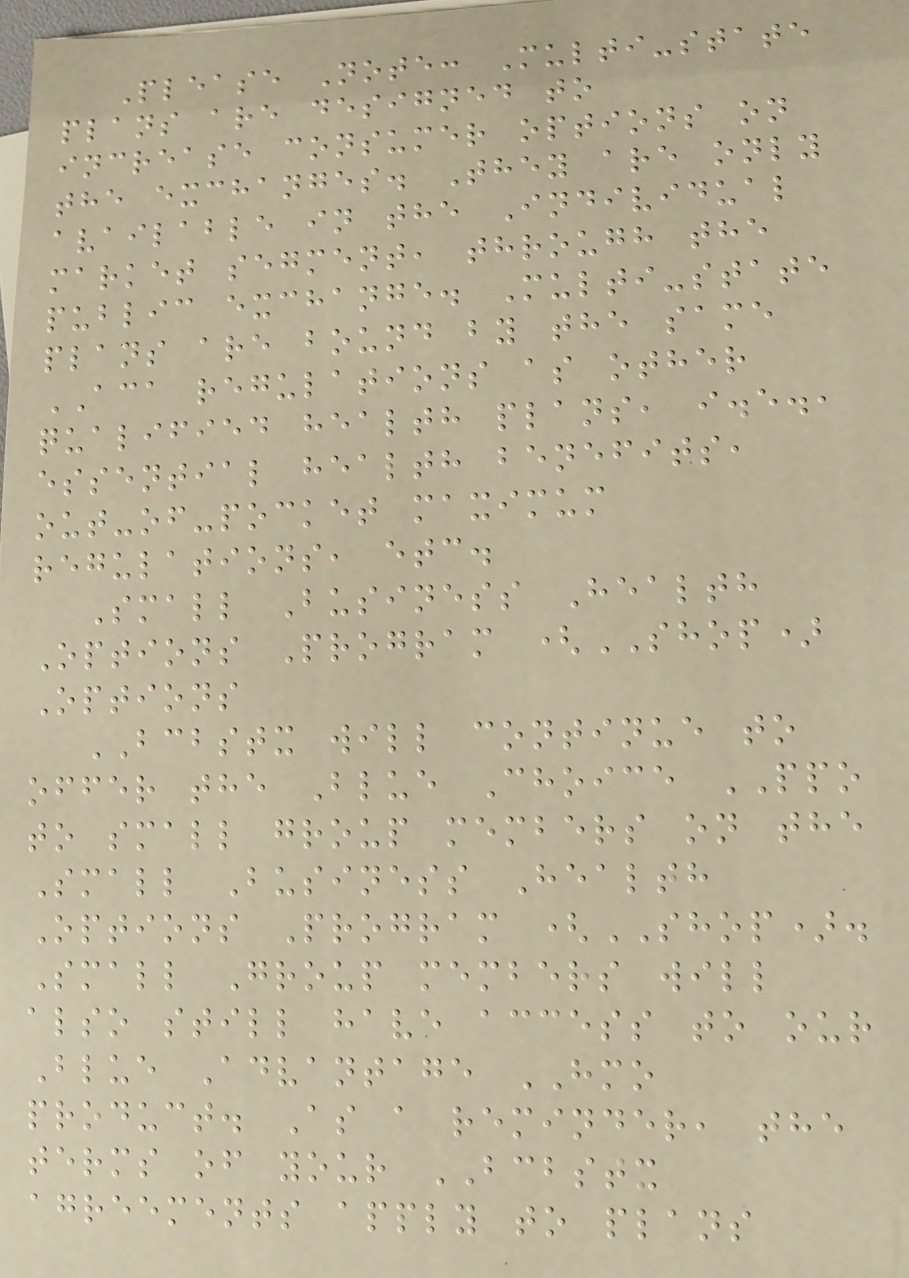Please Note: Multi-state
plans are designed to
increase consumer options on
the exchanges. They are only
available in the Individual
market segment, through the
public exchange. Multi-state
plans are bound by the same
ACA regulations as other
qualified health plans, i.e.,
essential health benefits,
out-of-pocket maximum
regulations, etc.
Small Business Health
Options Program (SHOP)
Options
BCBSTX will continue to
offer the Blue Choice PPO
to small group members on the
Small Business Health
Options Program (SHOP).
Small Group members will
also still have access to our
Blue Advantage HMO
product. As a reminder, the
terms of your BCBSTX
agreements apply to plans
